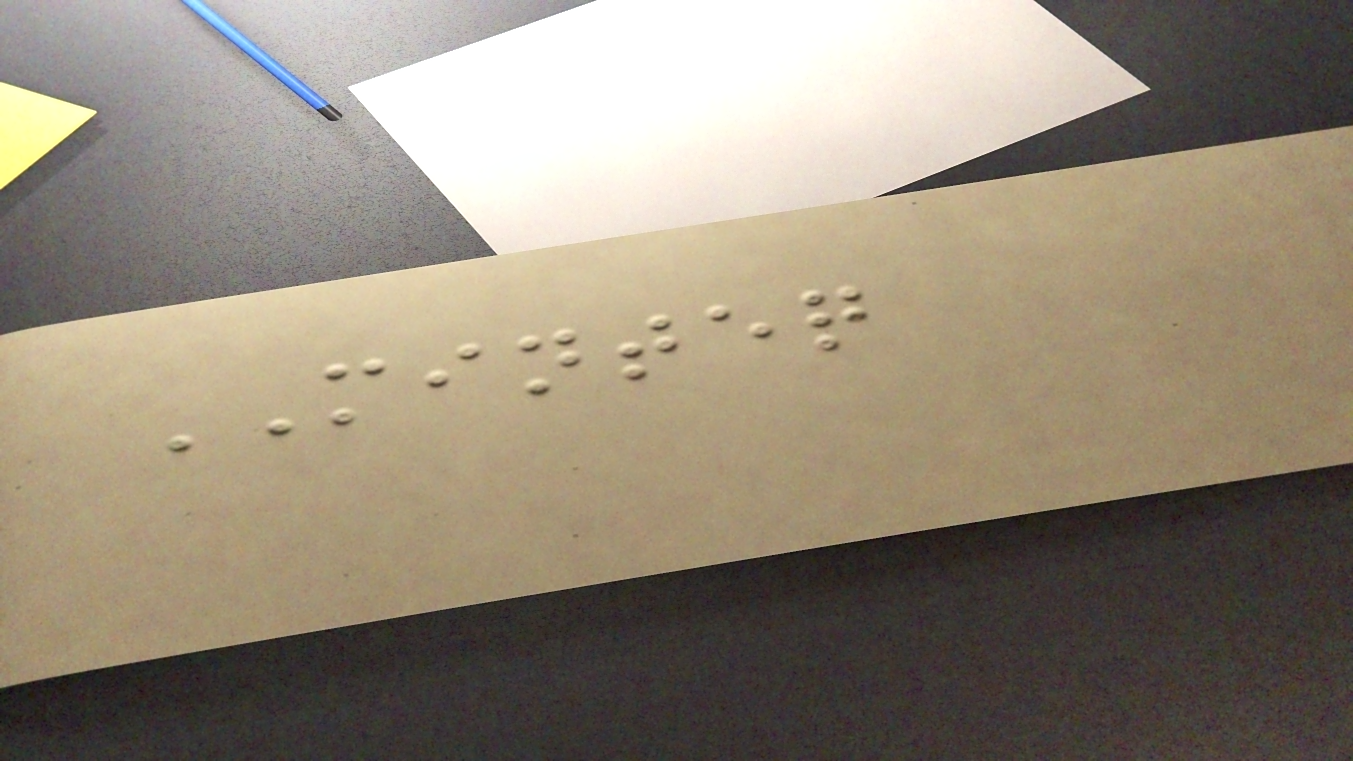MINTEQ
